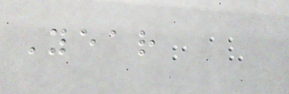Year
